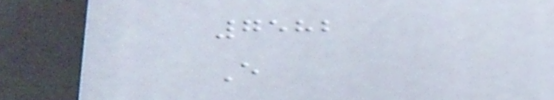7582
E
